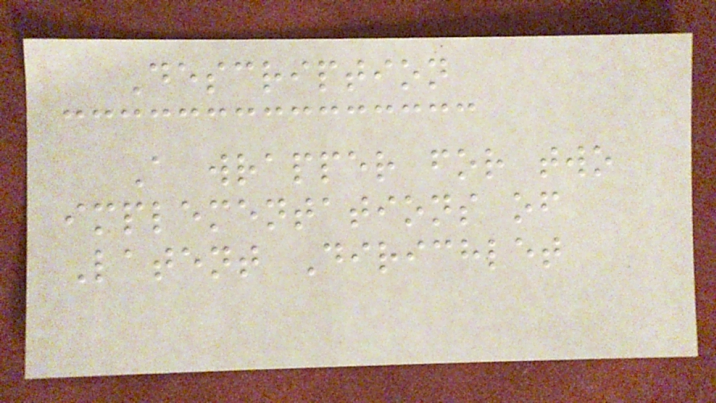Description
A wrapper for two
implementations of
Latent Dirichlet
